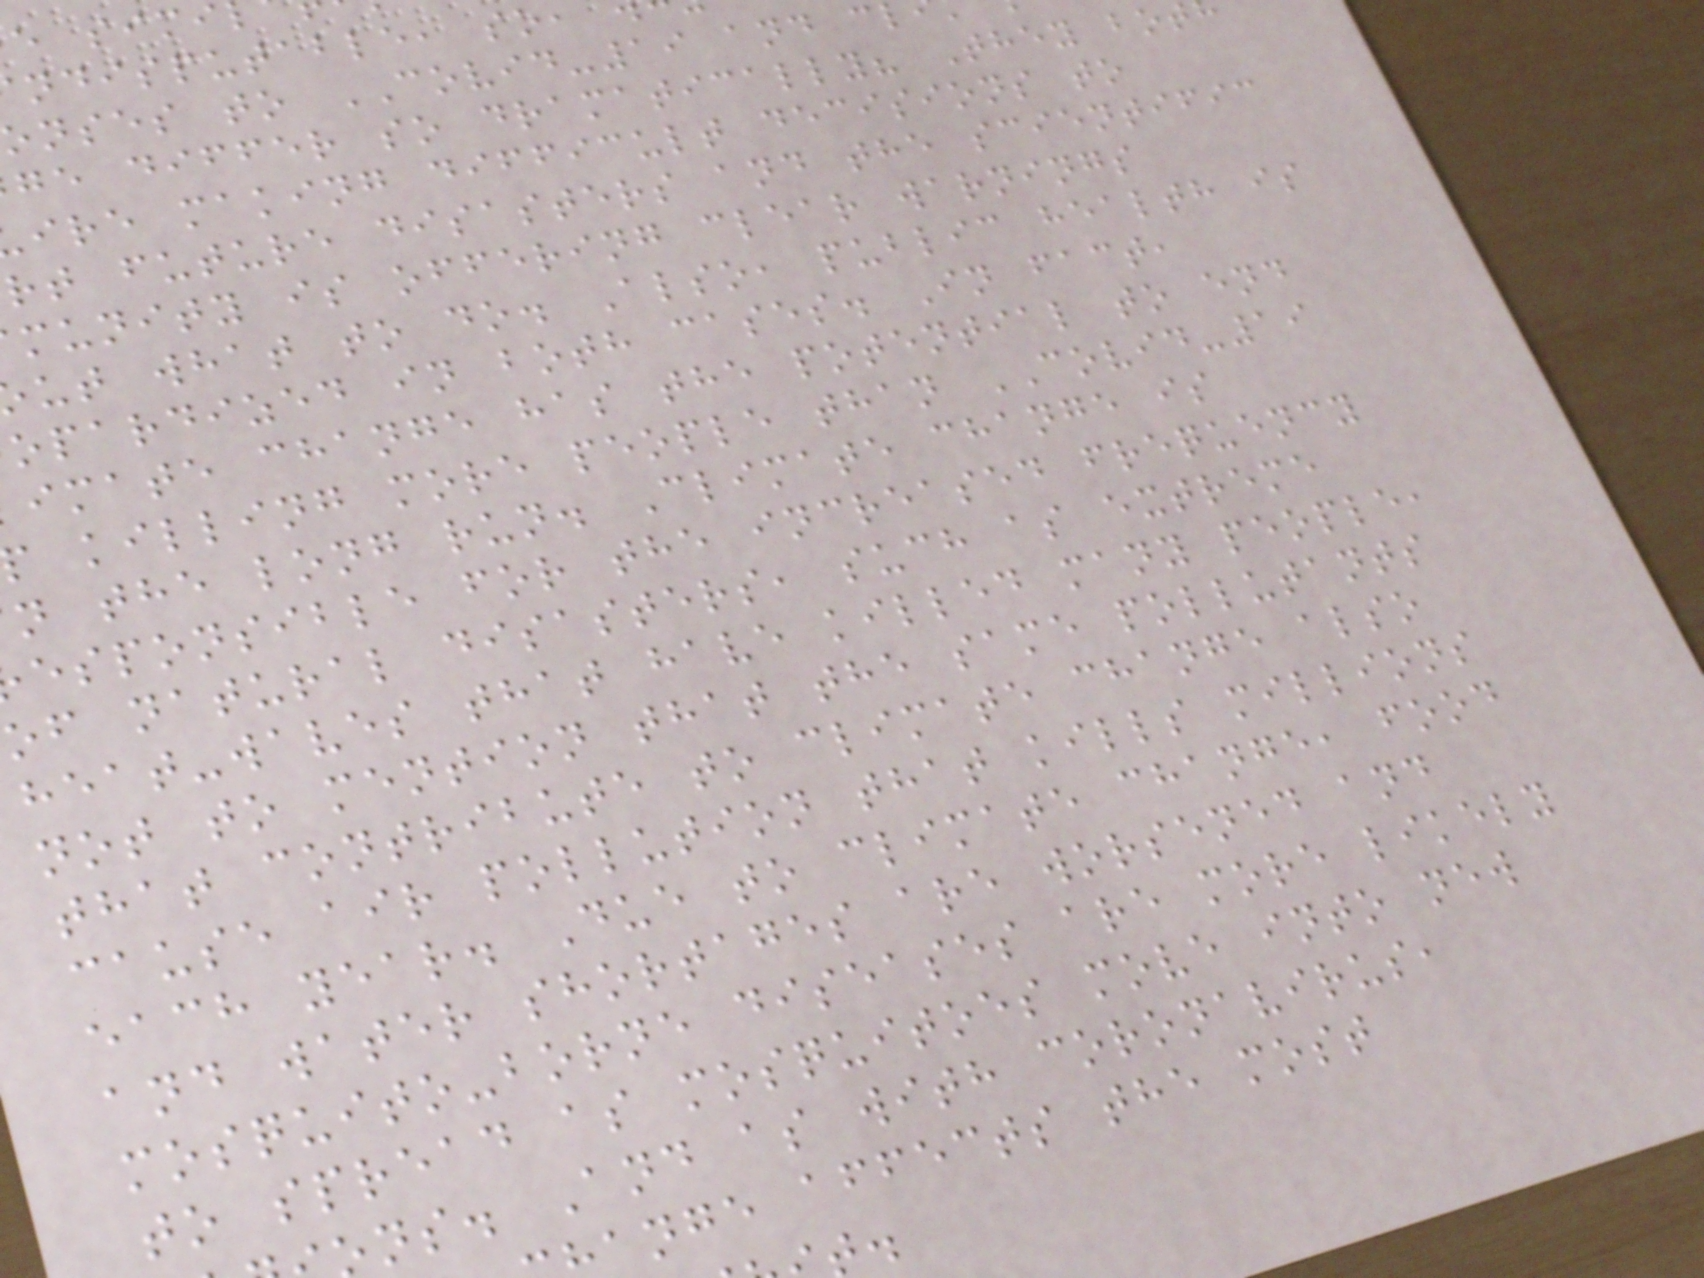ndisputable, so,
onses to COVID-19 and c
ge differ so dramatically? They bot
ire making difficult decisions to
rt future disasters and the scientific
munity is offering clear warnings
ut what to do. Also, public health is
opardized in both cases. In fact,
imate change has the potential to end
killing more people than COVID-19
n the long run. Climate change is
esponsible for the increased frequency
of natural disasters, such as extreme
heat-waves that have killed many people,
not to mention that the same pollutants
that contribute to climate change also
cause air pollution that kills millions
each year. Due to climate change, food
and water shortages are worsened and
mosquito-borne diseases are more likely
to spread as mosquitoes move into new
ns. And as with coronavirus,
ange affects the most
